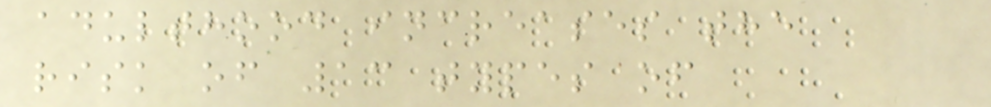adulthood increases the
risk of 13 types of
